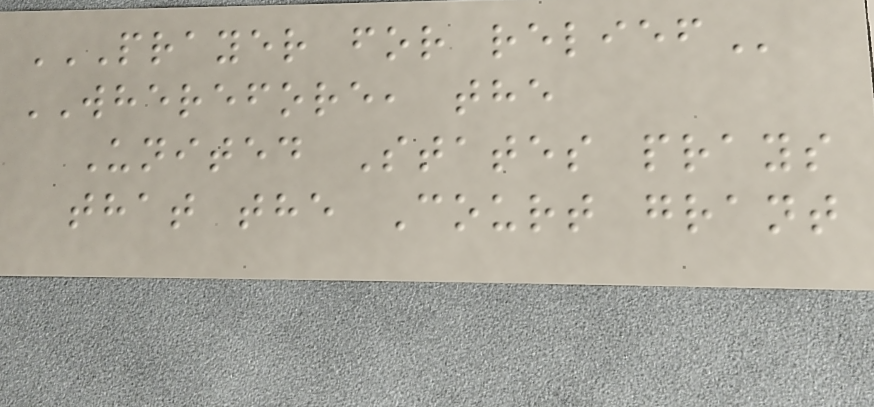PRAYER FOR RELIEF
WHEREFORE, the
United States prays
that the Court grant
